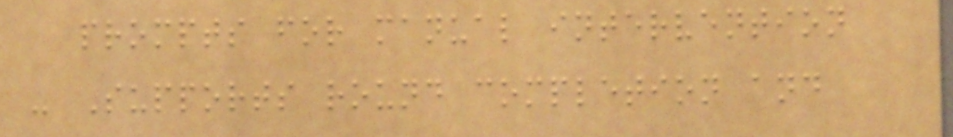prompts for manual intervention
- Supports round completion and
